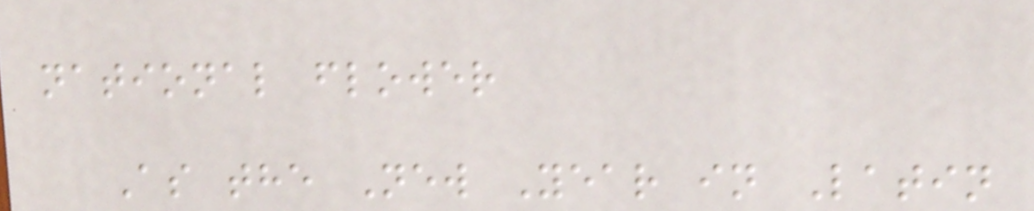national flower
As the New Year in Latin
